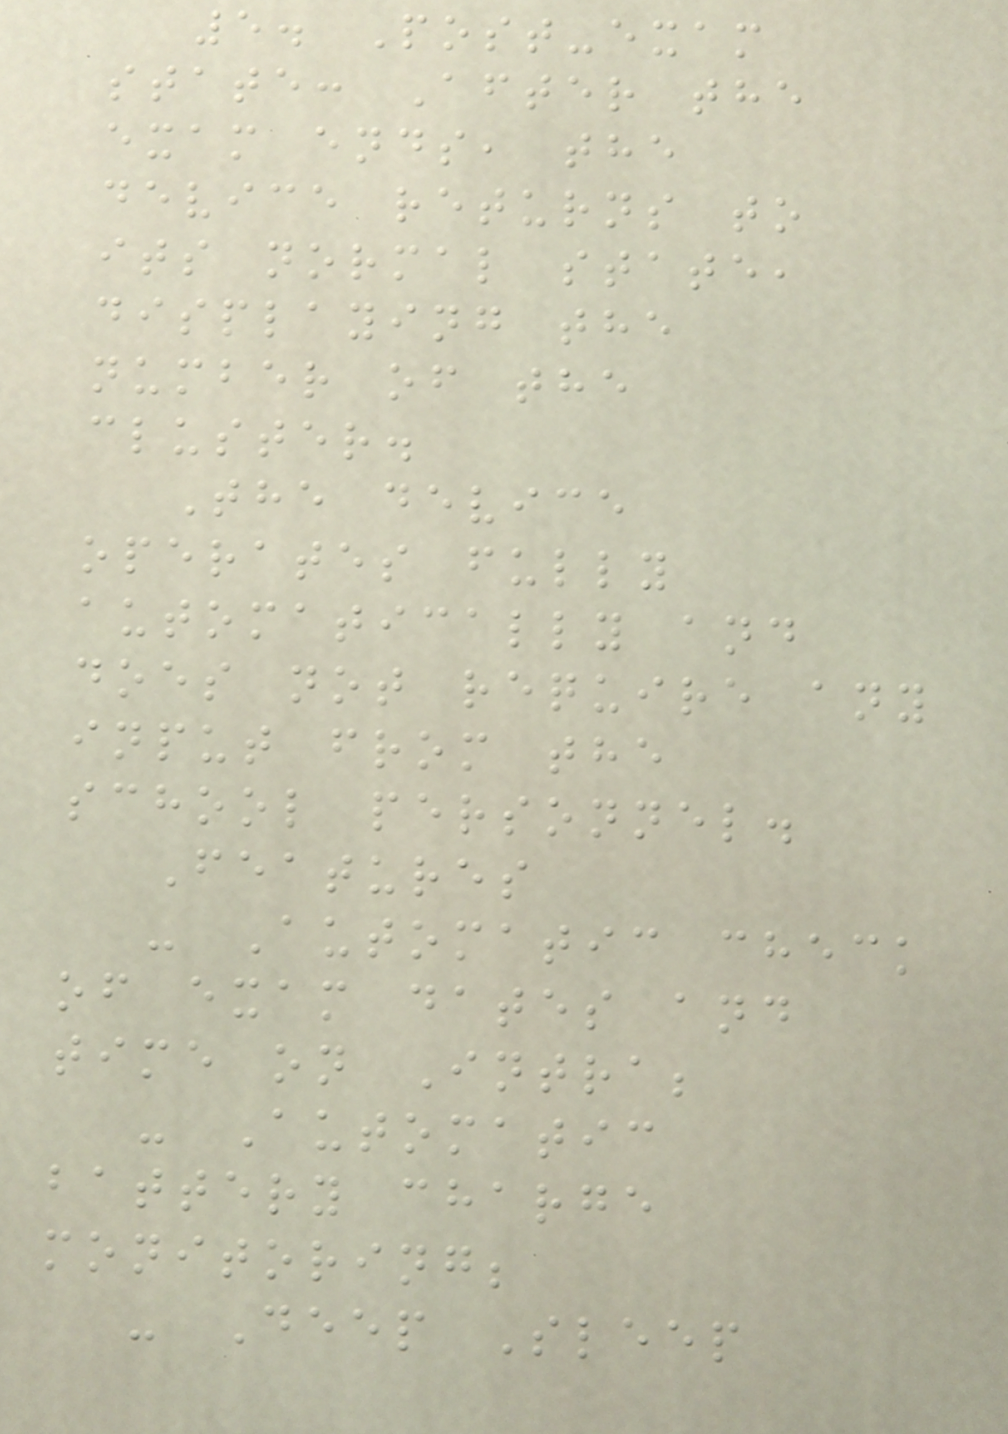5. Post-exam
state: After the
exam ends, the
device returns to
its normal state,
displaying the
number of the
cluster.
The device
operates fully
automatically and
does not require any
input from the
school personnel.
Features
- Automatic check
of exam dates and
time on Intra;
- Automatic
battery charge
monitoring;
- Deep Sleep
